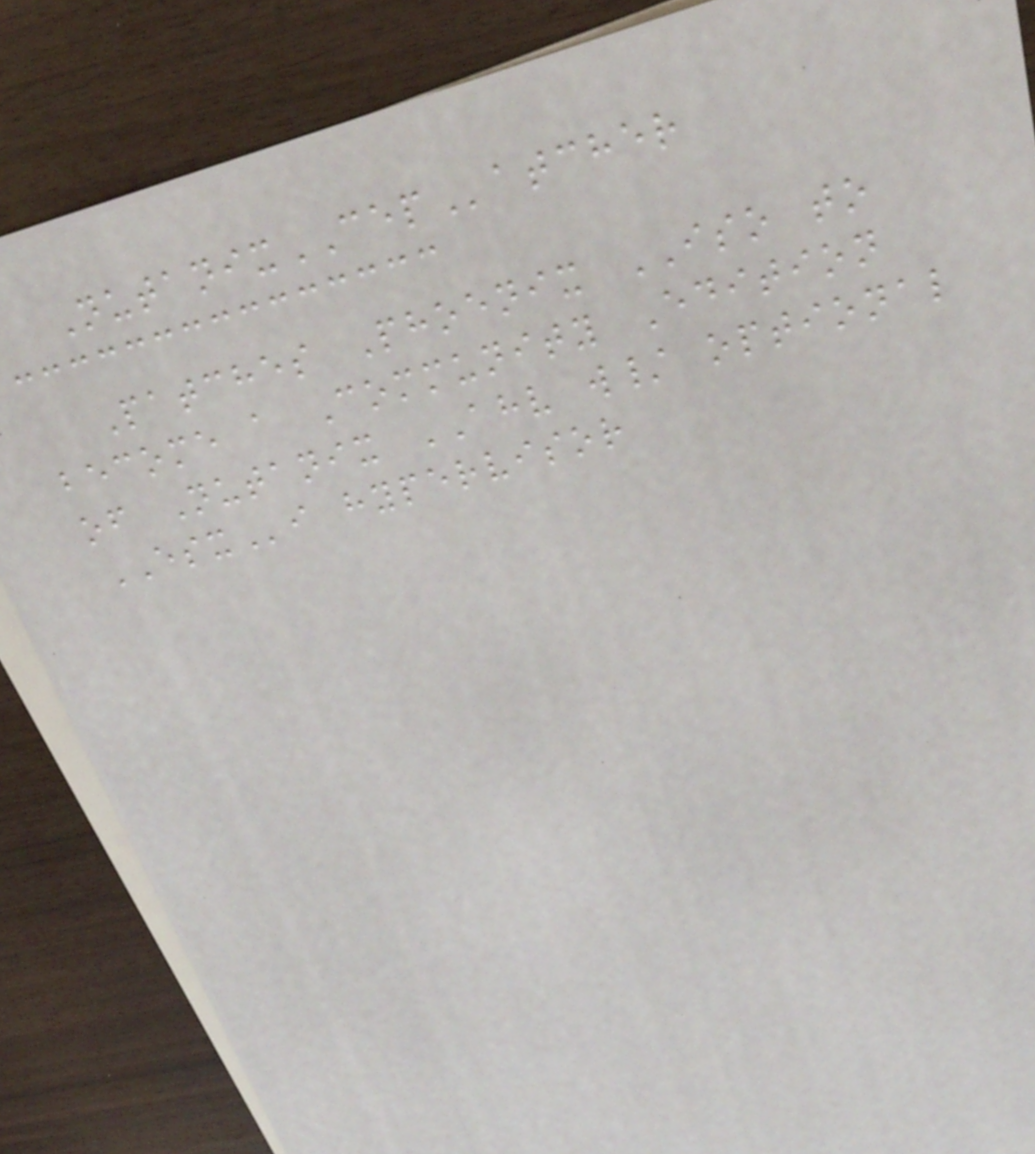NutanixCEPatcher
Patches Phoenix ISO to
become a Community Edition
of Nutanix AHV w/ optional
ESXi hypervisor
